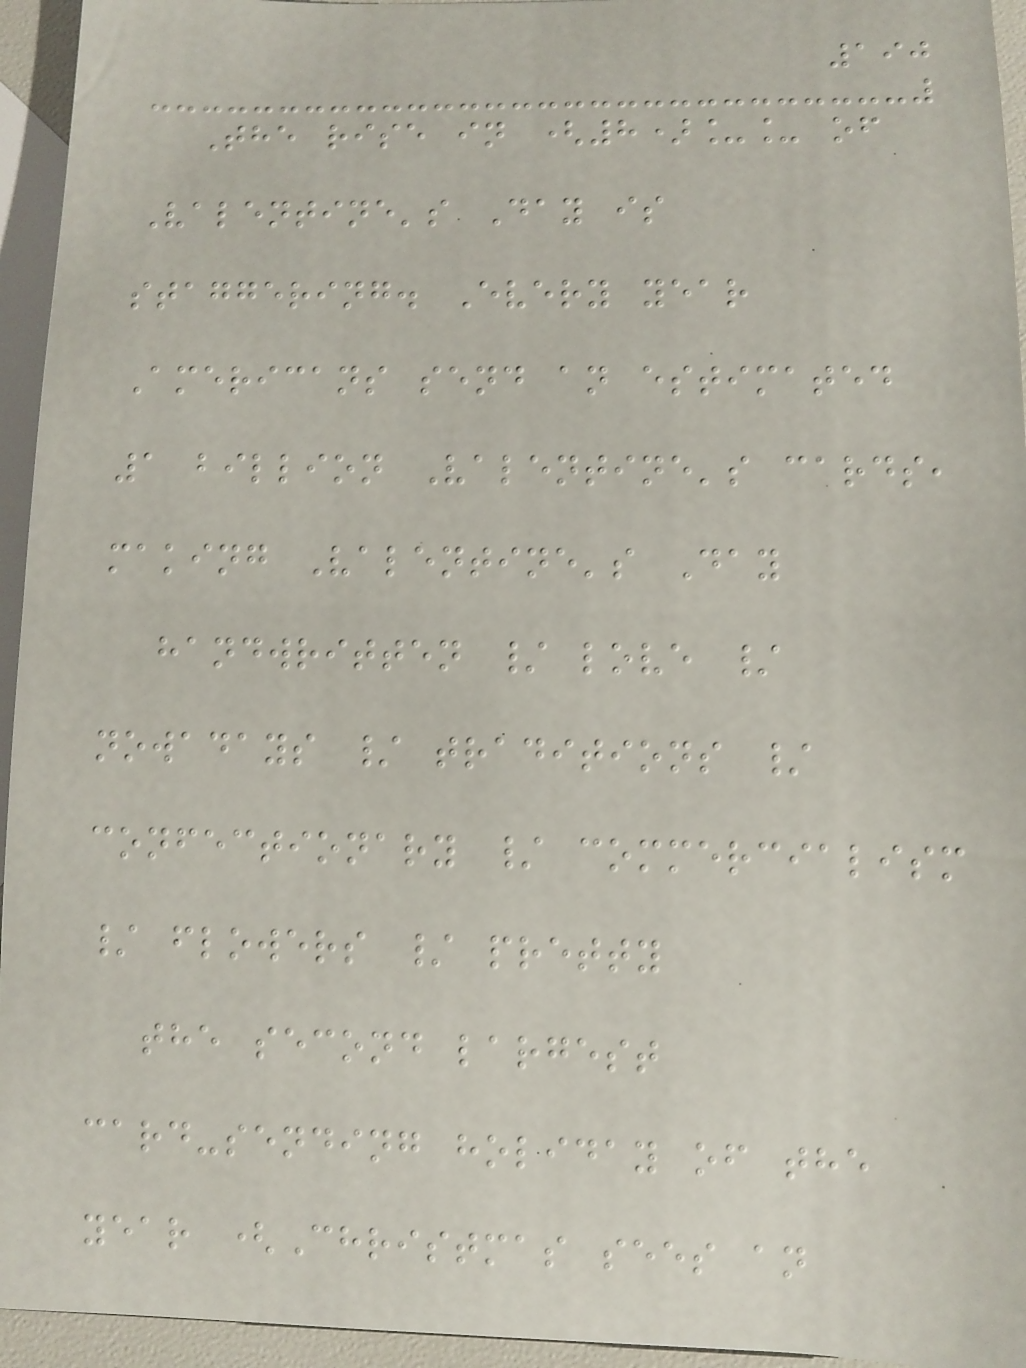190
The rise in (8)__ of
Valentine's Day is
staggering. Every year
Americans send an estimated
1 billion Valentine's cards,
making Valentine's Day
handwritten / love /
nowadays / traditions /
confectionary / commercialism
/ flowers / pretty
the second largest
card-sending holiday of the
year (Christmas sees an
